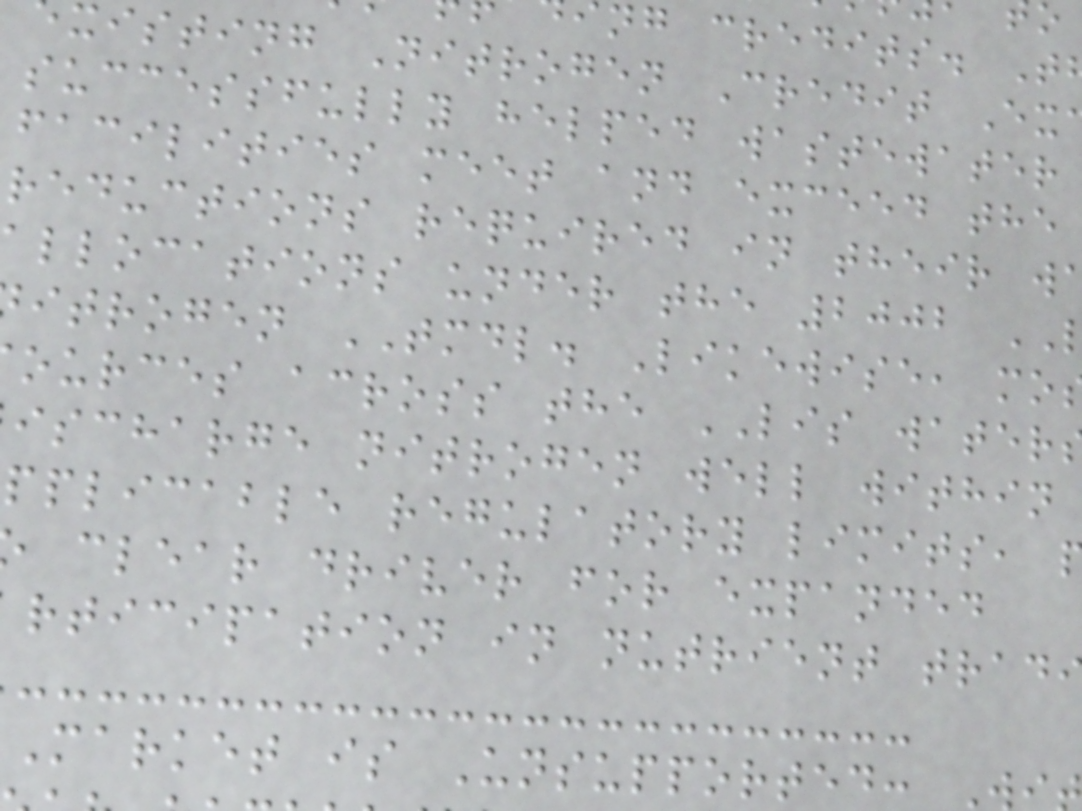ng credits. T
xisting Nitrogen Credit Ex
successfully helped wastewater
facilities meet and exceed the
reductions required in their w
llocations under the 2002
itrogen TMDL. Likewise, mo
ources across the LIS water
ischarge nitrogen well within
pplicable regulatory limits,
clear driver for expanded
rticipation in nutrient trad
Market is Unsupported: W
